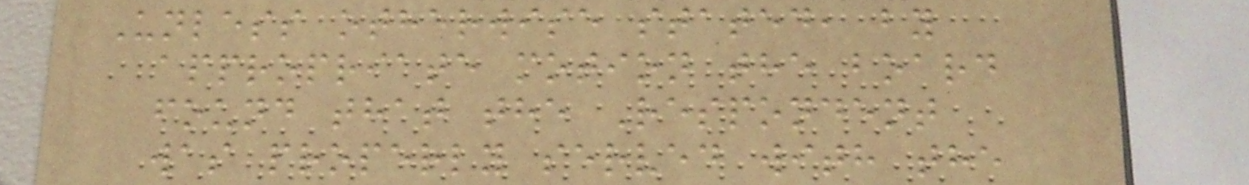Unless otherwise stated, by
appropriate motion the board
found that the Respondent
was properly served with the
